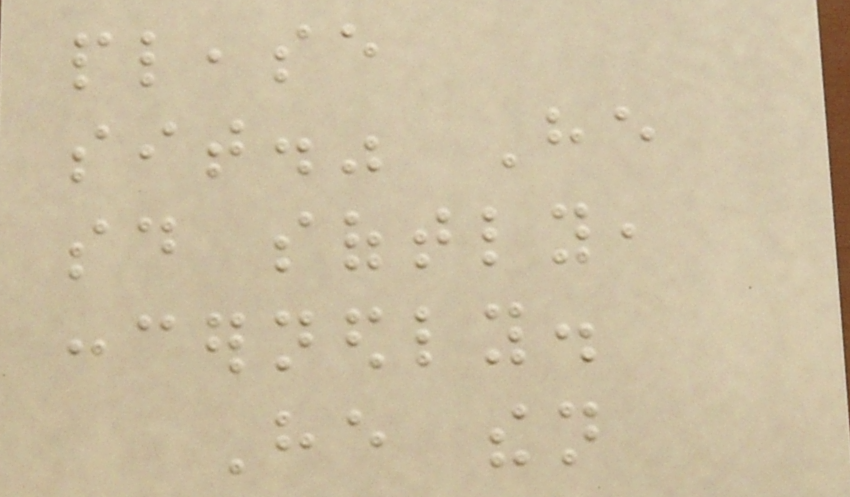please
sit." He
said softly,
concernedly.
He then
